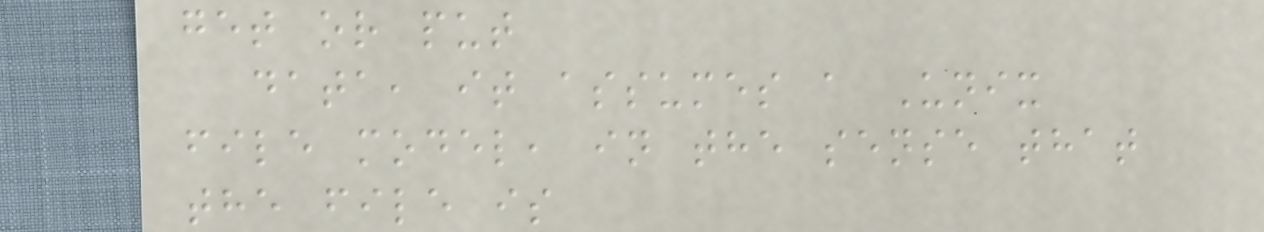get or put
data, it assumes a Unix
file model, in the sense that
the file is
